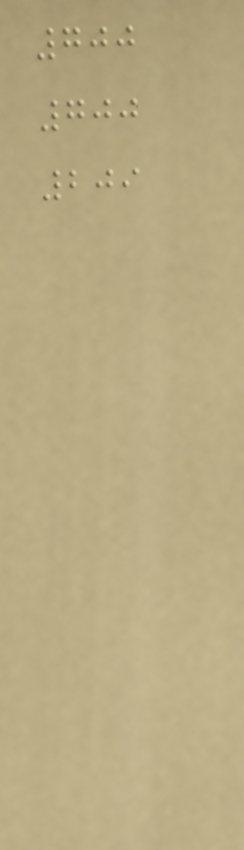700
700
209
